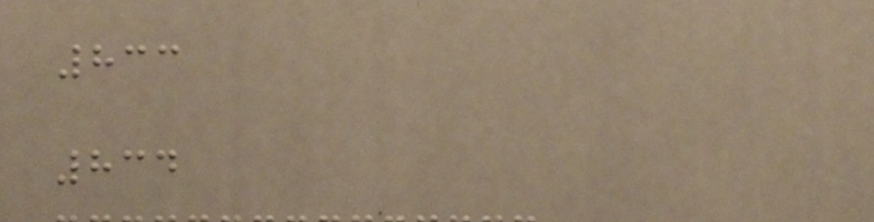833
834
